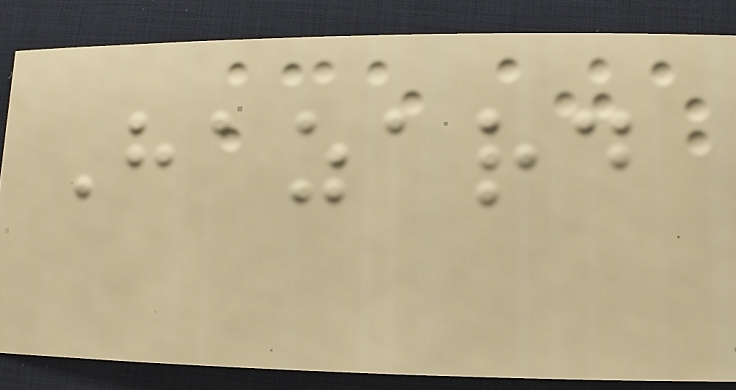Hazard
